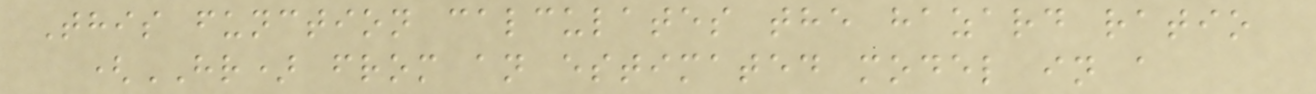This function calculates the hazard ratio
(HR) from an estimated model in a
